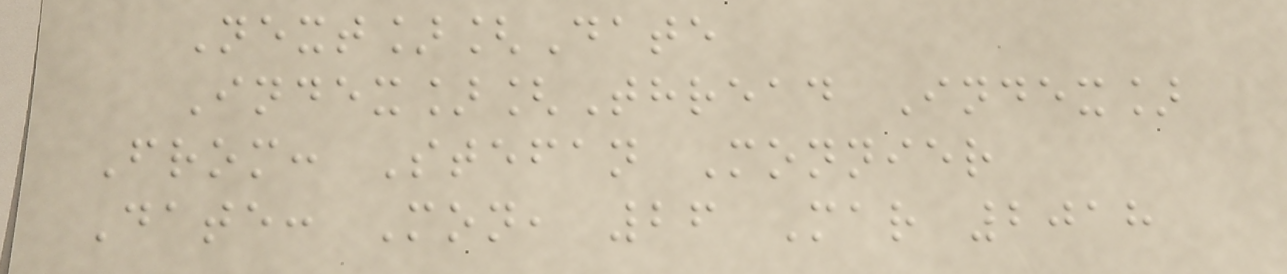Next][Date
Index][Thread Index]
From: Stefan Monnier
Date: Mon, 26 Mar 2018
